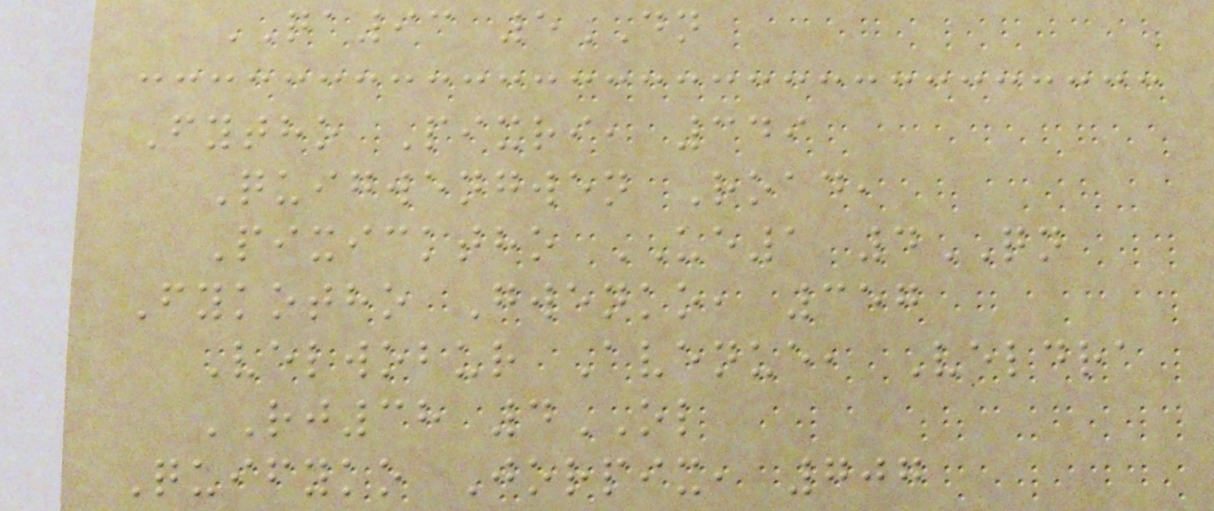QA93 5DN
Fytho Pixri, 349
Quigwengwen Road,
Pixicktho UE1 4QN
Fykotho Gwenko, 357
Velwobur Avenue, Veldra
RJ38 4OL
Quifyko Jorpix, 707
